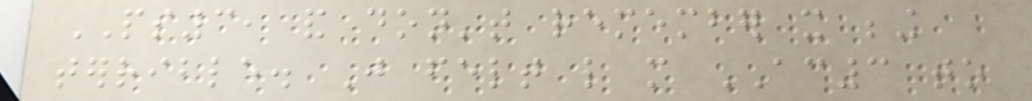PS3, and don't remember it being
terrible. Just felt like more AC3 to
